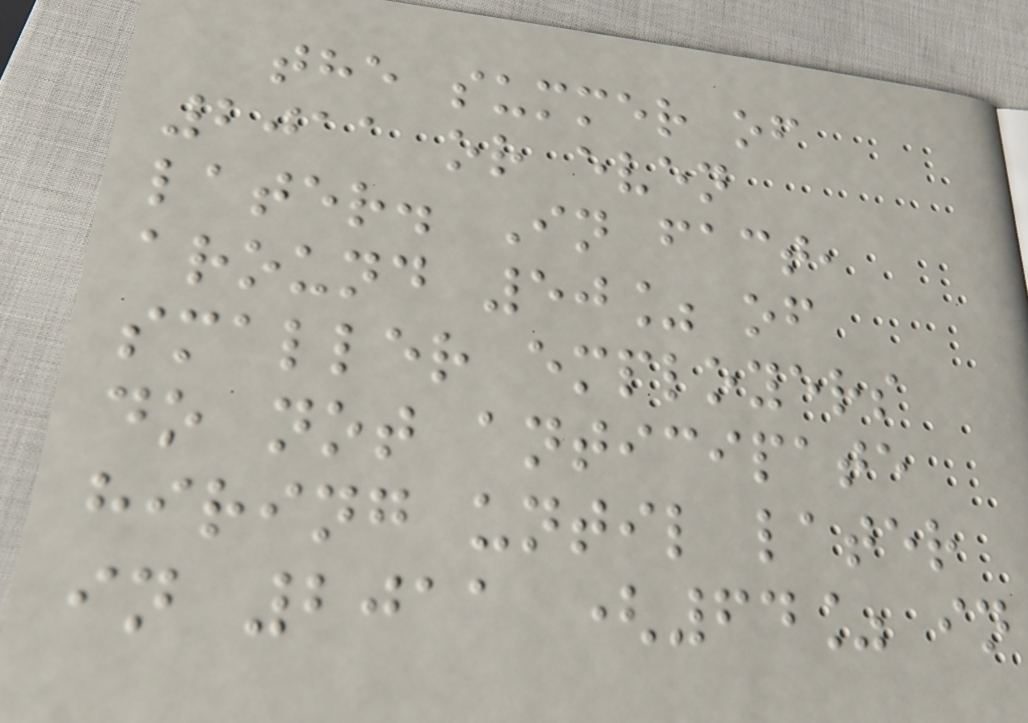the summer of
2011 or even
later. In fact,
around 50% of
smaller employers
do not anticipate
hiring until later
in 2011 (64% in
